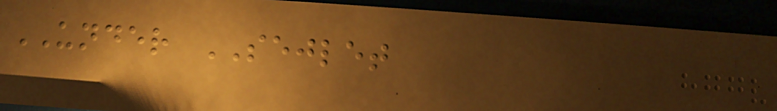UNDER SEJLET
